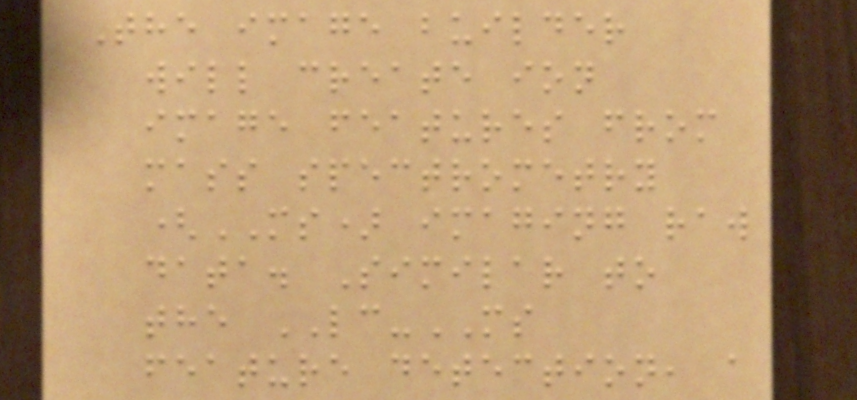The image builder
will create ion
image features from
mass spectrometry
(MS) imaging raw
data. Similar to
the LC-MS
feature detection, a
